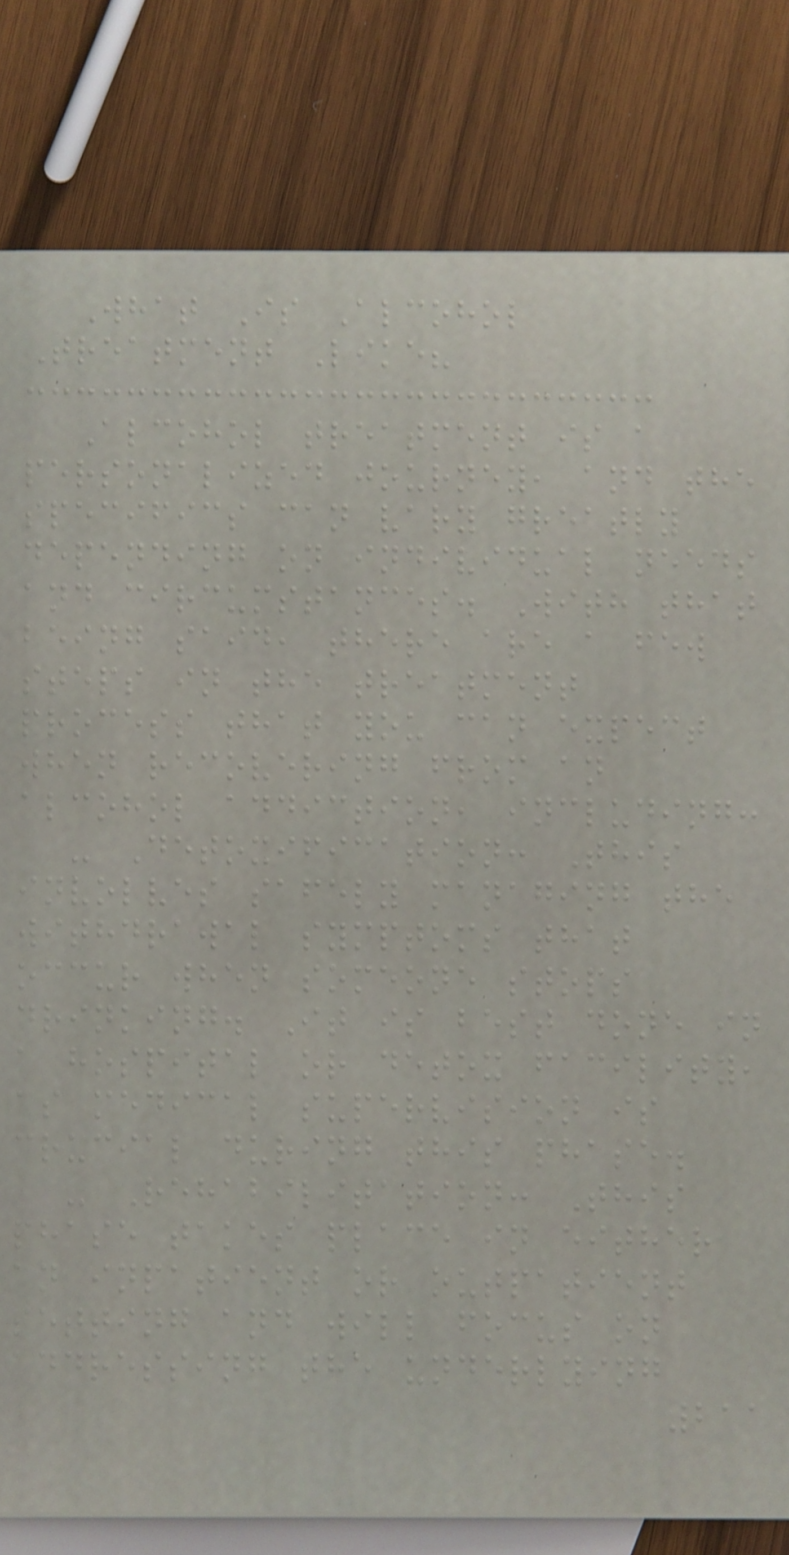What Is Alcohol
Treatment Like?
Alcohol treatment is a
personalized journey, and the
specifics can vary greatly
depending on individual needs
and circumstances. With that
being said, there are a few
steps in the treatment
process that you can expect
when recovering from an
alcohol addiction, including:
- Detoxification: This
involves safely managing the
withdrawal symptoms that
occur when someone stops
drinking. It is best done in
a hospital or detox facility,
as medical supervision is
crucial during this phase.
- Rehabilitation: This
phase takes place in either
an inpatient or outpatient
setting and will focus on
addressing the underlying
211
